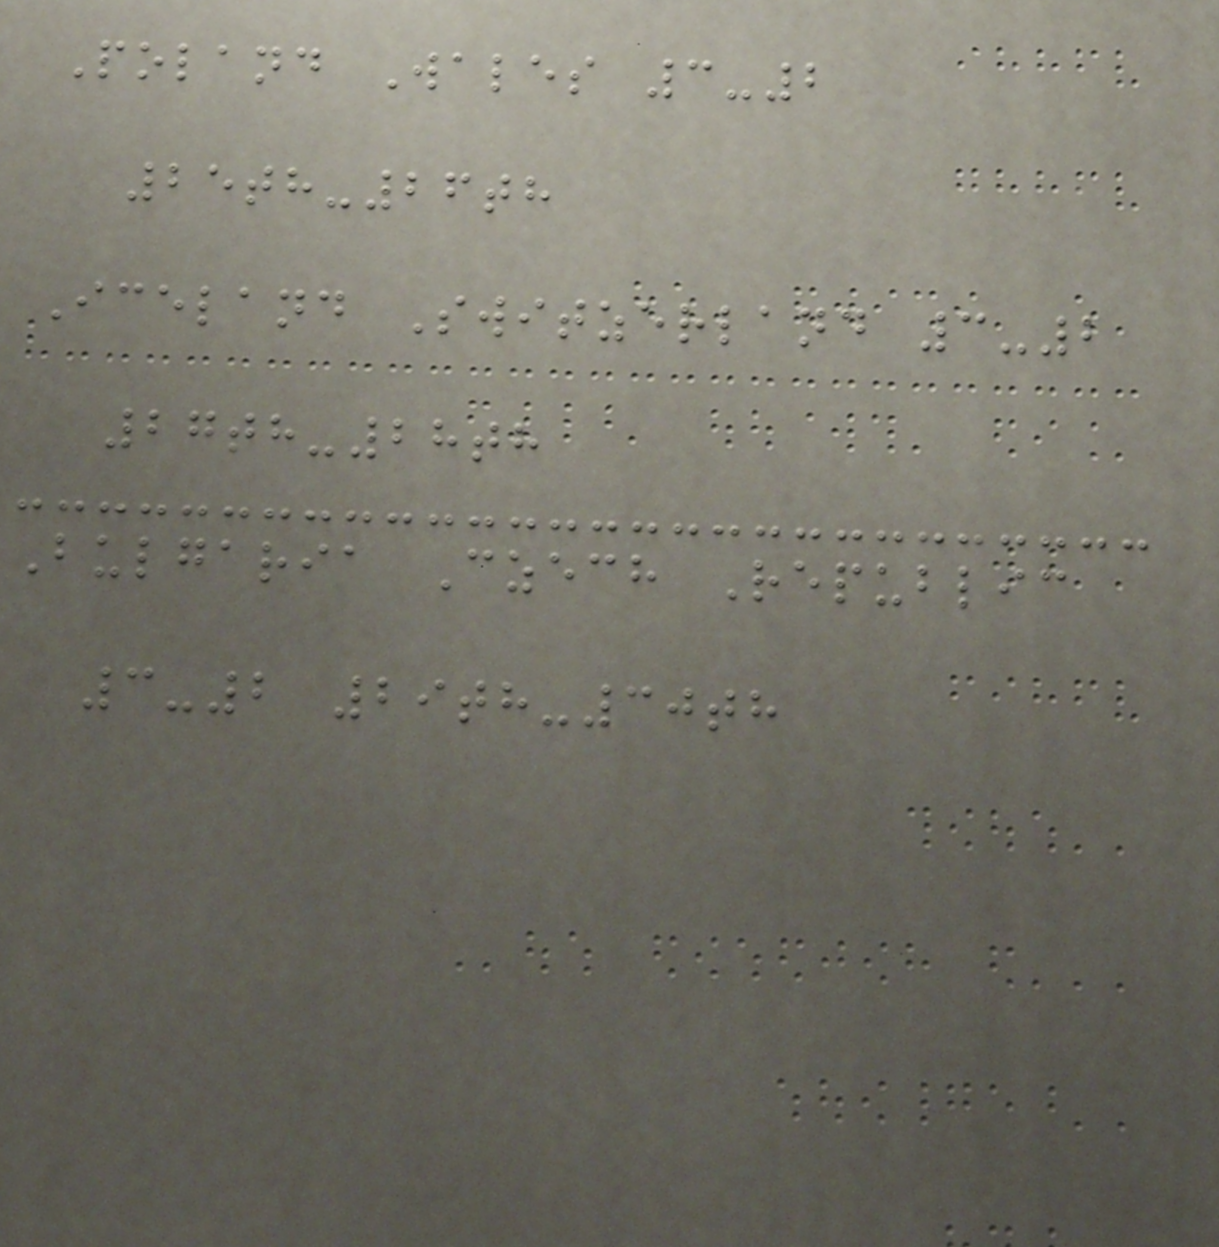Poland Wales 3-2
25th-26th
Iceland Switzerland 3-2
27th-28th
Bulgaria Czech Republic
3-2 29th-30th
